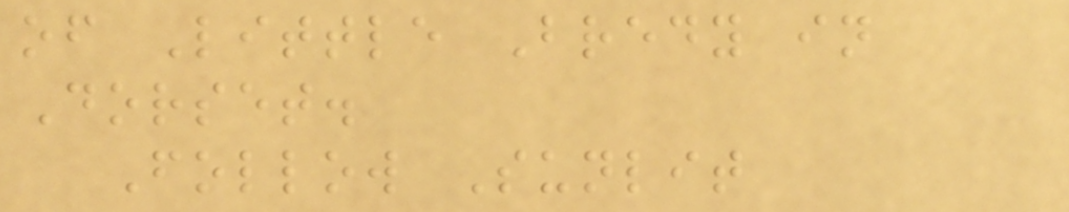of Little Bredy in
Dorset.
Follow Sunlit
